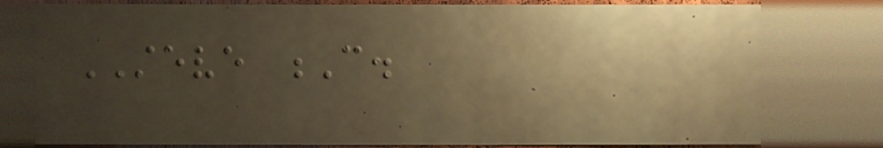STEVE C.
